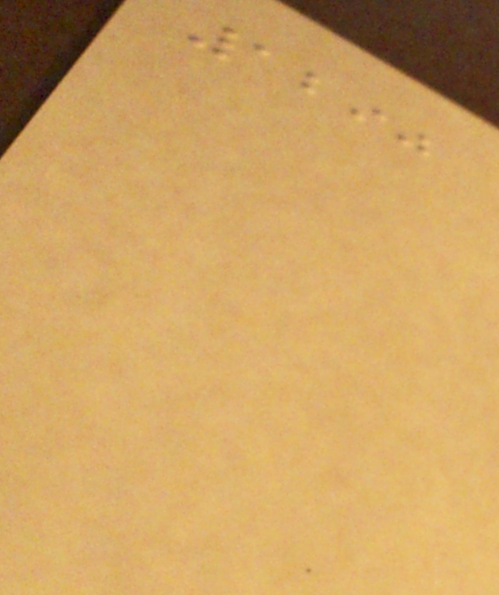1290
